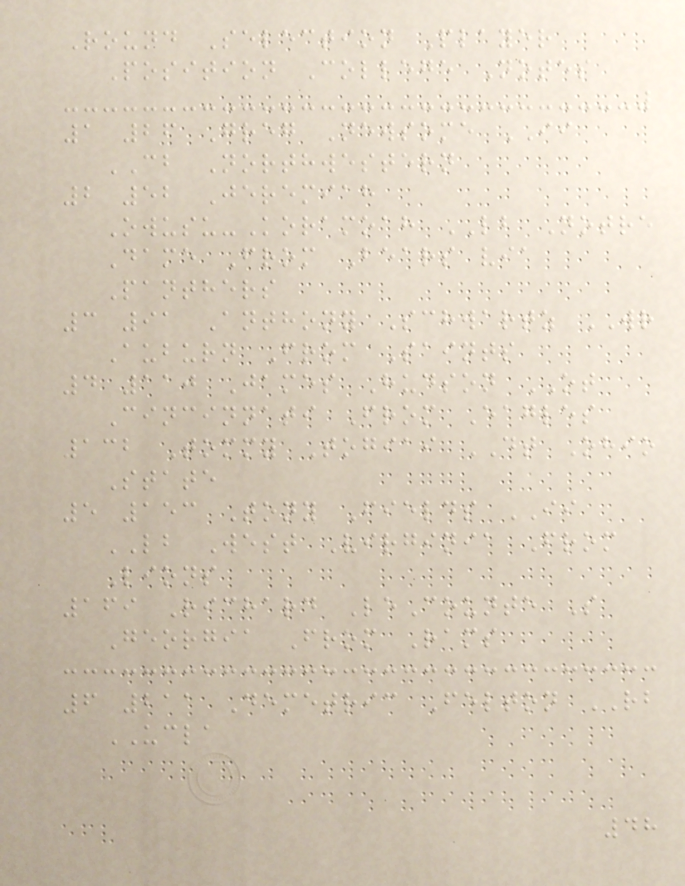Round Selection Player
Position College Notes
1 26 Greg Newsome II
CB Northwestern
2 52 Jeremiah
Owusu-Koramoah LB Notre
Dame From Bears via
Panthers
3 91 Anthony Schwartz WR
Auburn From Saints
4 110 James Hudson OT
Cincinnati From Eagles
132 Tommy Togiai DT Ohio
State
5 153 Tony Fields II
LB West Virginia From
Lions
169 Richard LeCounte S
Georgia From Rams
6 211 Demetric Felton RB
UCLA
48
